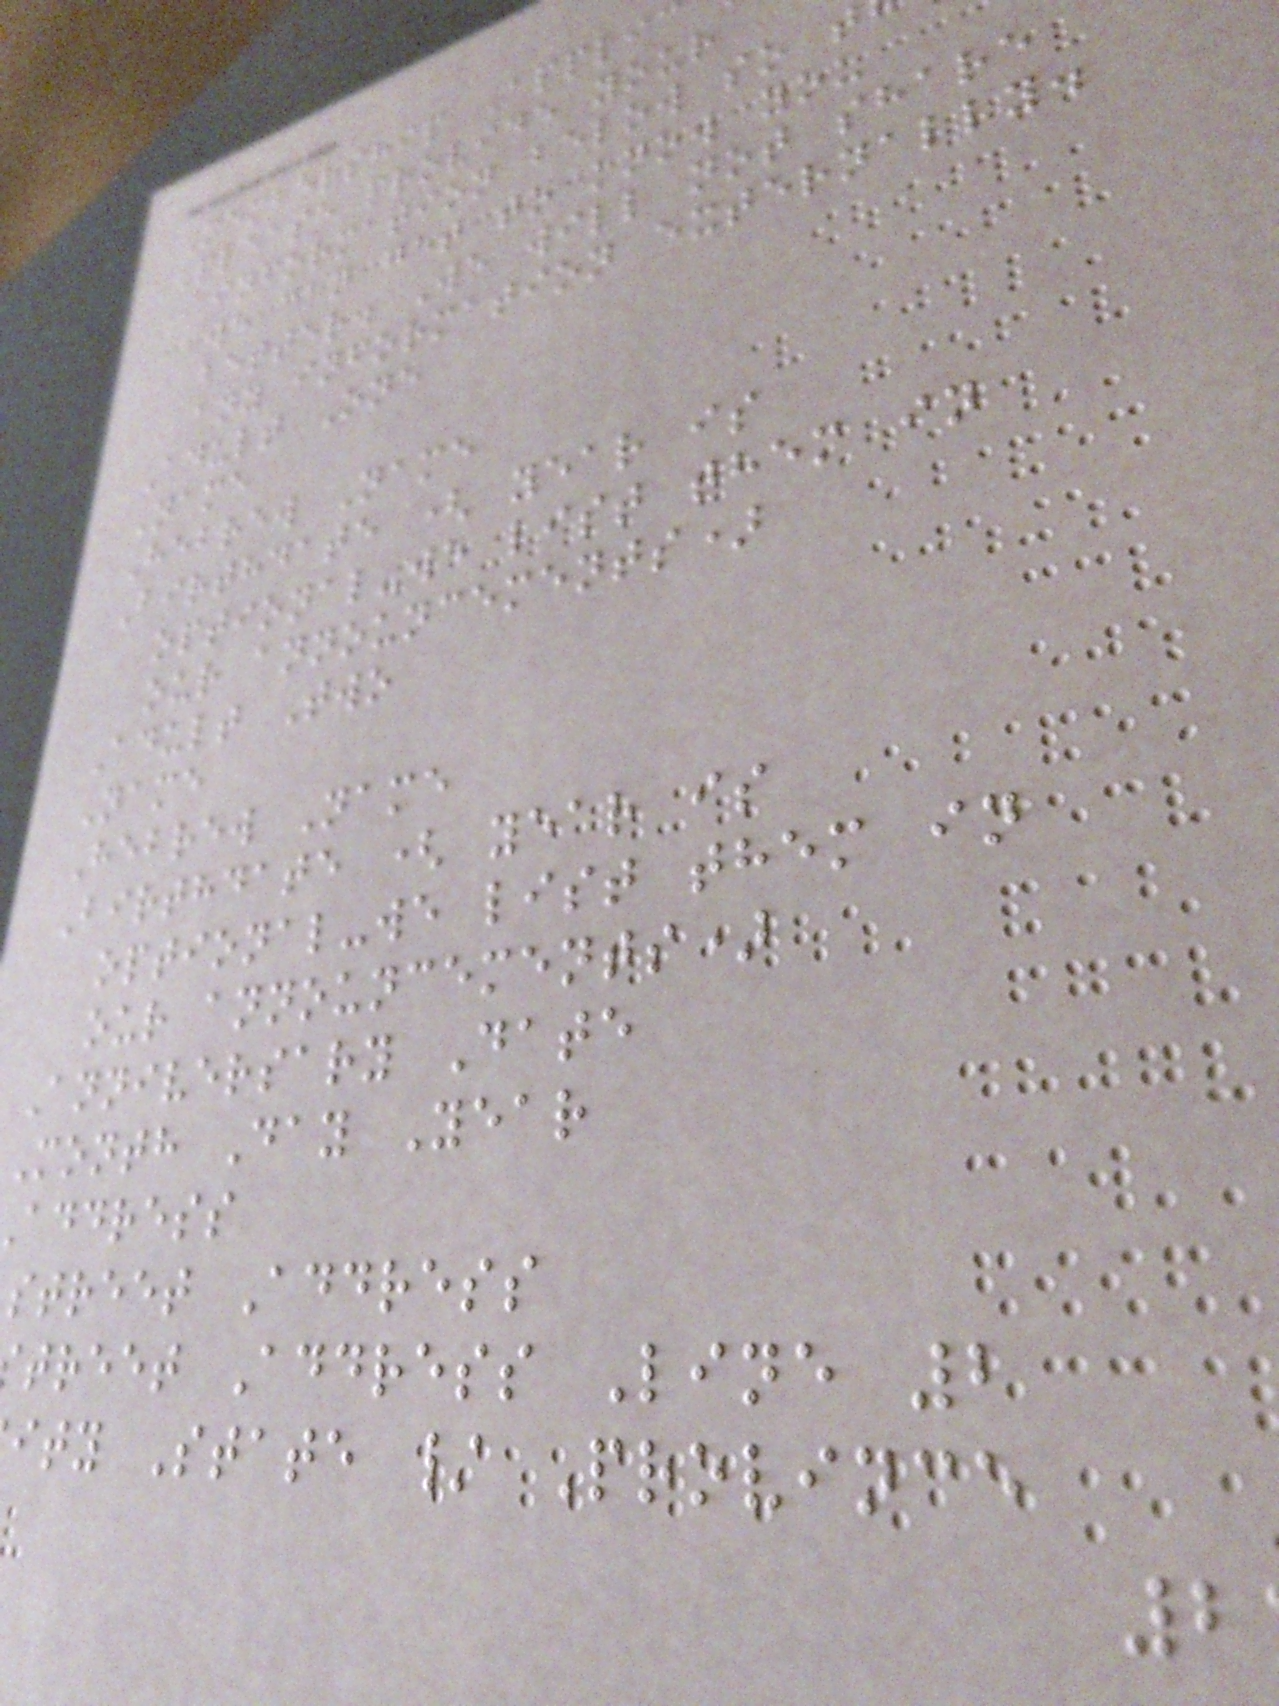Membership Applic
Please provide your
information below so t
we can get to know you
better. We will not share
any information externally.
Adult One
Name
Hebrew Name
Birthdate ( year is
optional-we list them in
our announcements)
Adult Two
Name
Hebrew Name
Birthdate ( year is
optional-we list them in
our announcements)
Anniversary Date
Month Day Year
address
street Address
treet Address Line 2
ity State / Province
